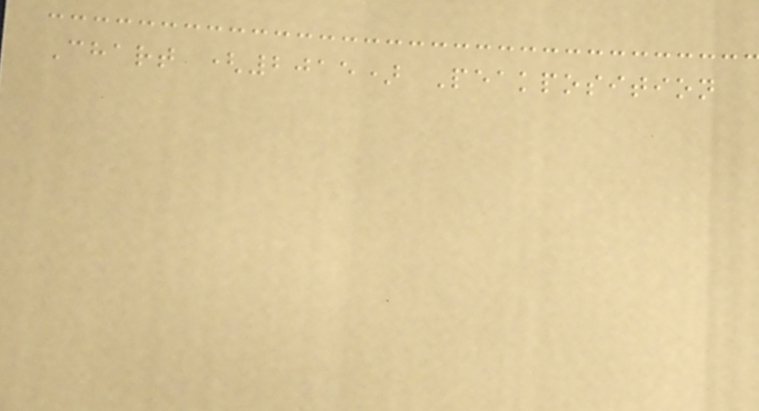Chart (2015) Peakposition
